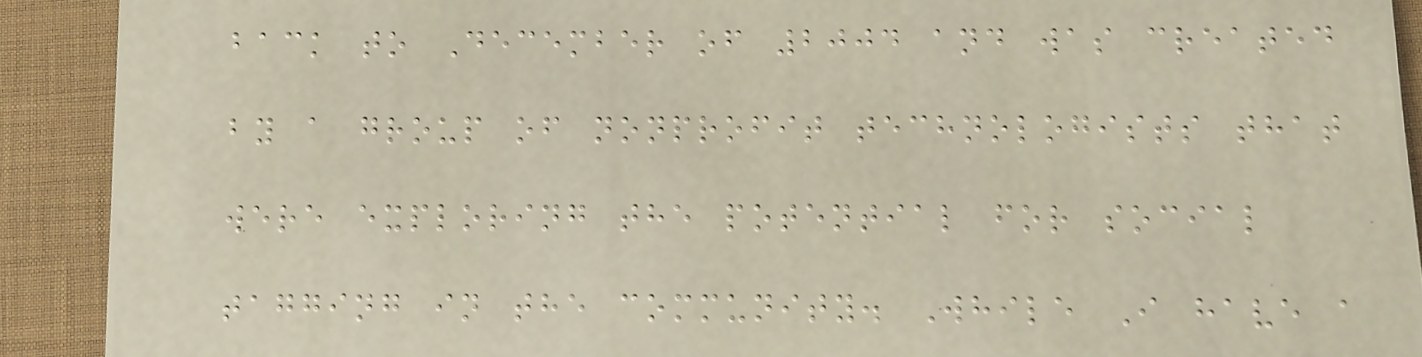back to December of 2004 and was created
by a group of nonprofit technologists that
were exploring the potential for social
tagging in the community. While I have a
